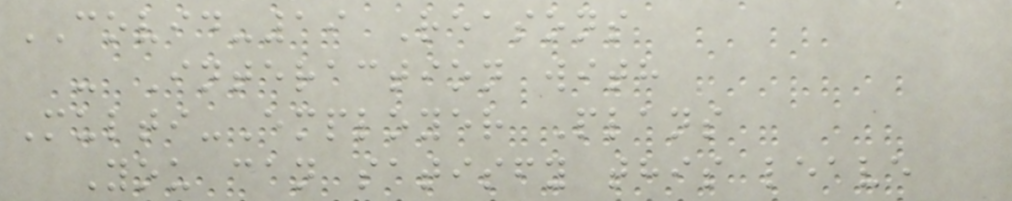COVID-19 Reasons
- Interaction with
Multi-Employer Plans
You can satisfy this leave
